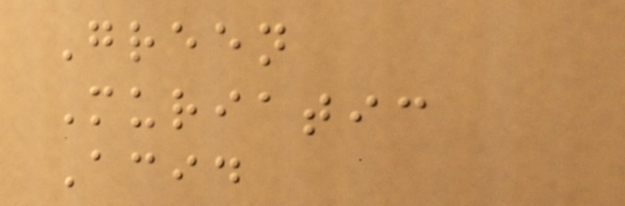Green
Muriatic
Acid
